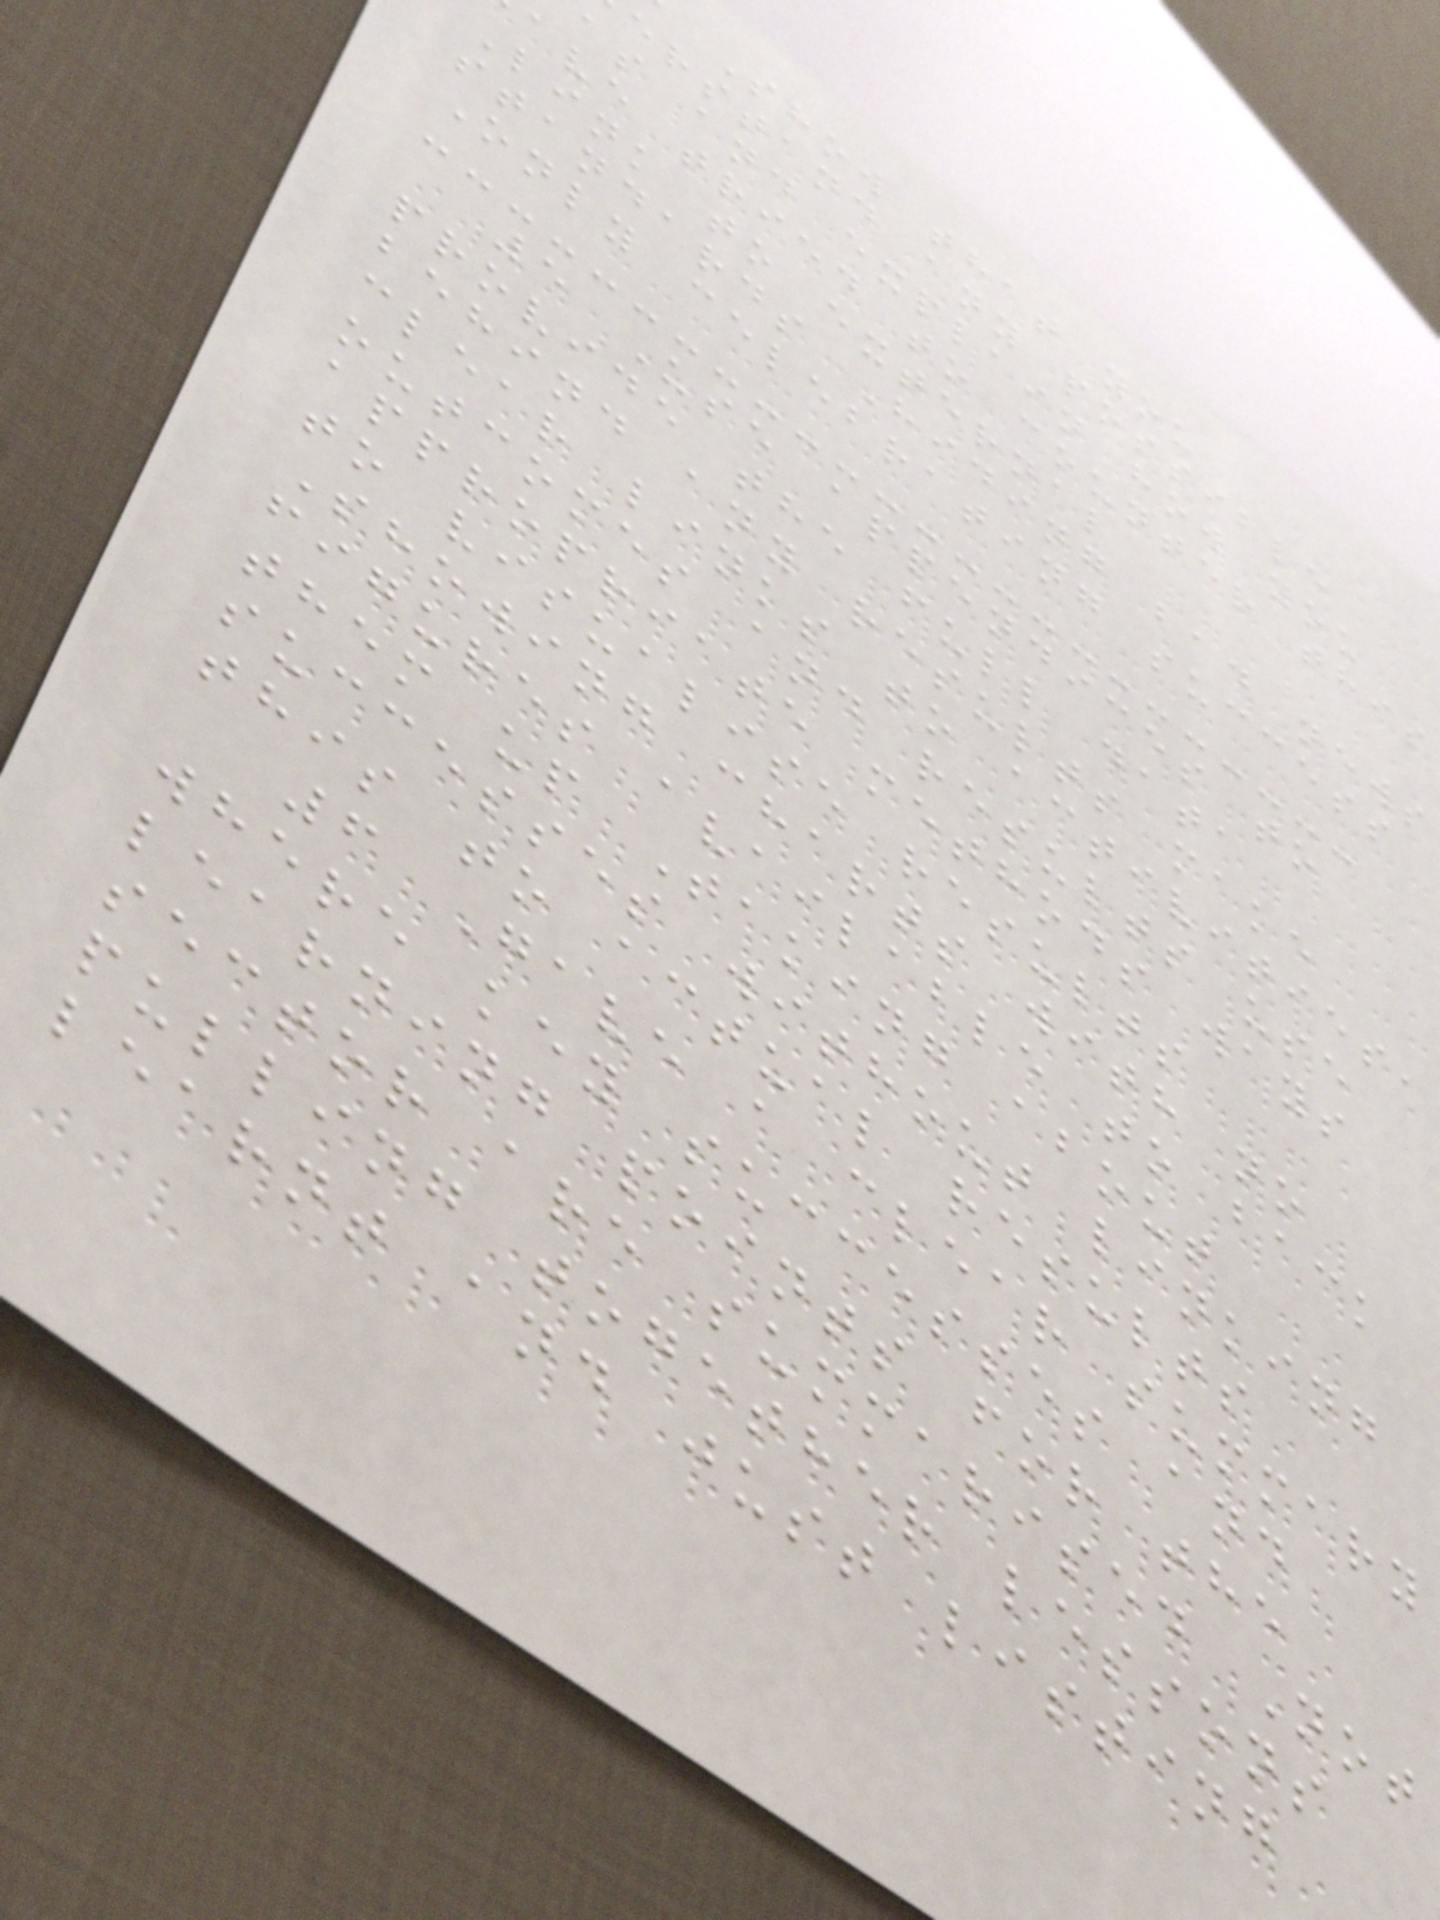Show that you
erstand any possible
as and explain how you
ave tried to counter this
Link to external
standards Hiding bad news
Only celebrating success
5 Use appendices to
provide the full data
behind any results make
clear links to activities,
outcomes and results use
appropriate methods ways
to visualise results
Showing charts with no
figures available to back
them up Taking about
successes without linking
this to actual results
6 Gave a clear summary
where key successes and
learning points for the
sector are summarised Not
pulling together lessons
learnt and just listing
